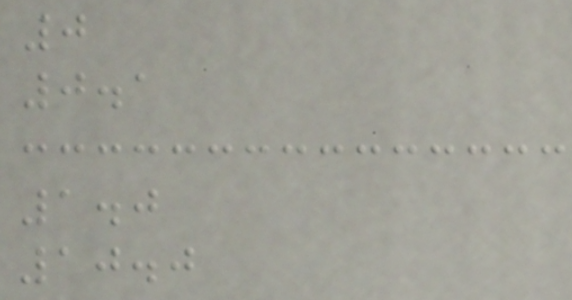0
0.1
1.0
10.0
